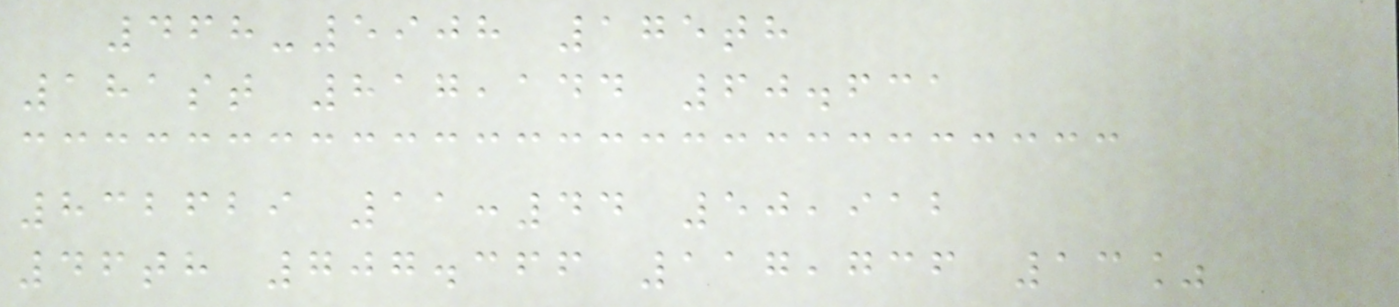468-5908 175th
181st 817,144 60.631
832629 11:44 50,912
46th 707.366 117,736 13%
